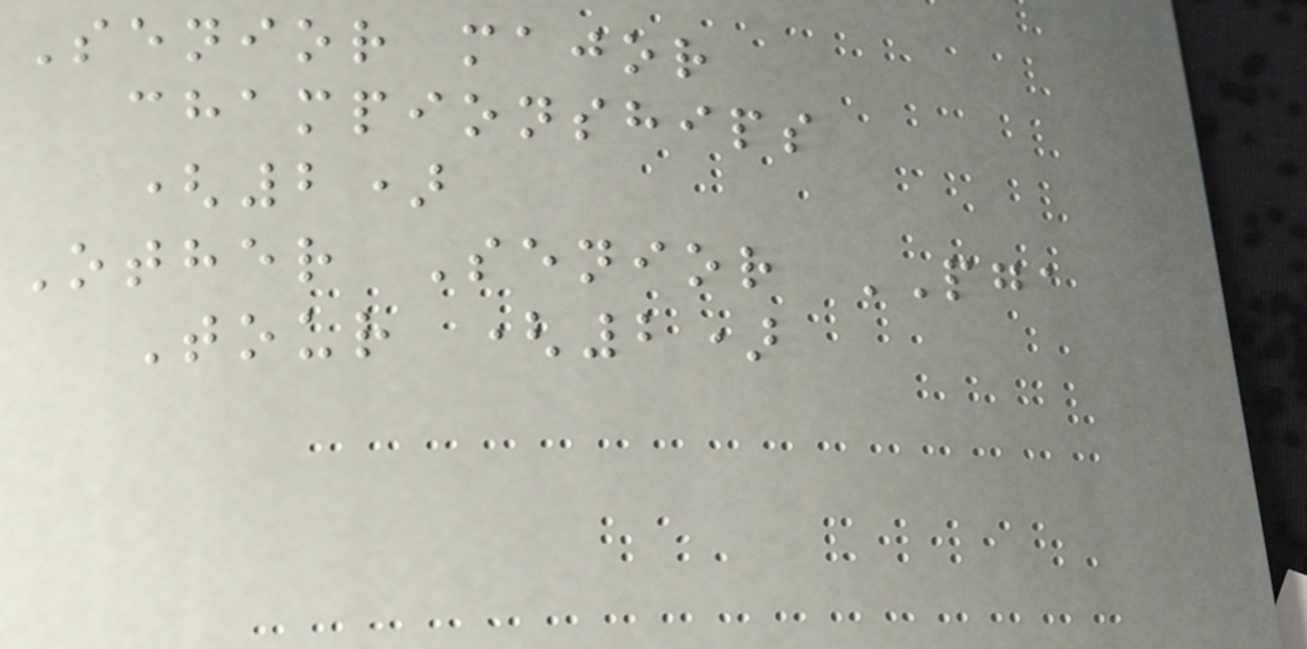Senior major
championships
(2)
Other Senior PGA
Tour (2)
